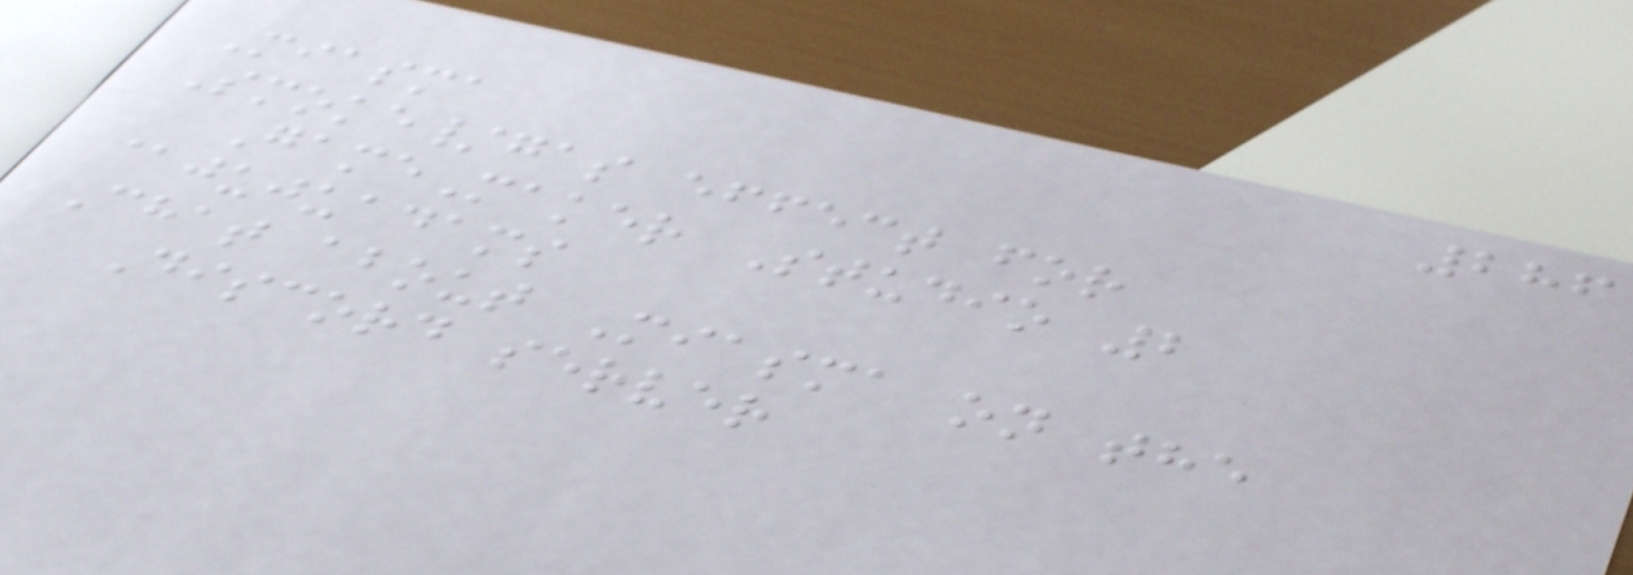286
Miasma
Smoke/gas effect for
GameMaker Studio 2
@jujuadams
Chat about Miasma on the
Discord server
